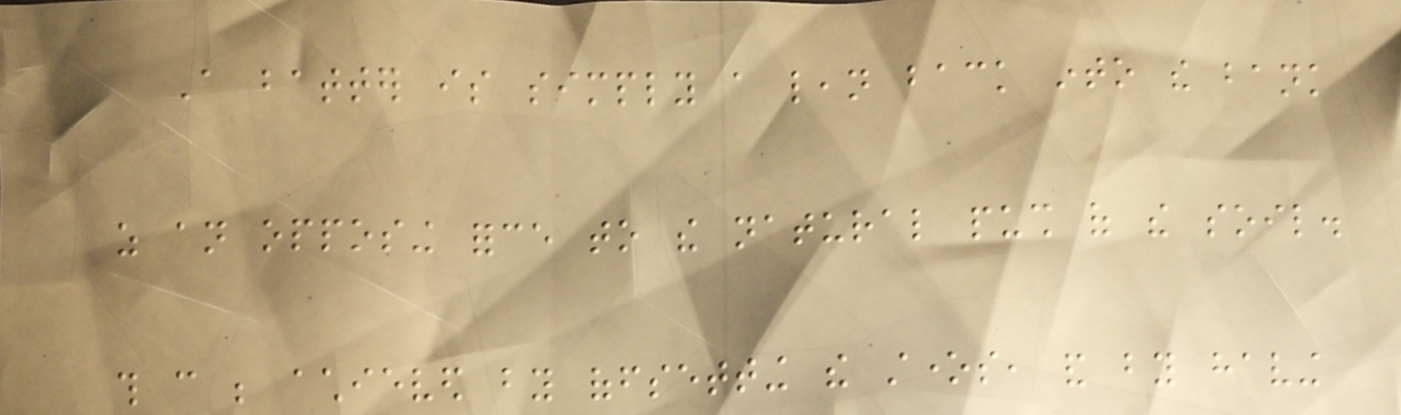A batter is simply a lean back into the bank
as an opposing force to the natural push of the soil.
this can be achieved by offsetting the stones, and by having
